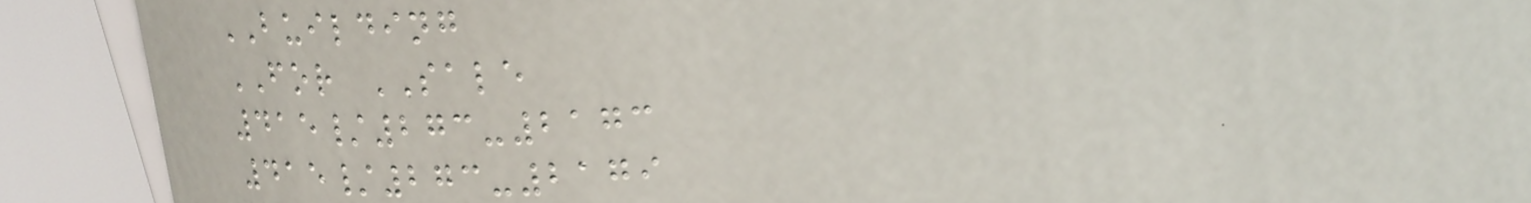BUILDING
FOR SALE
415/273-2173
415/273-2179
